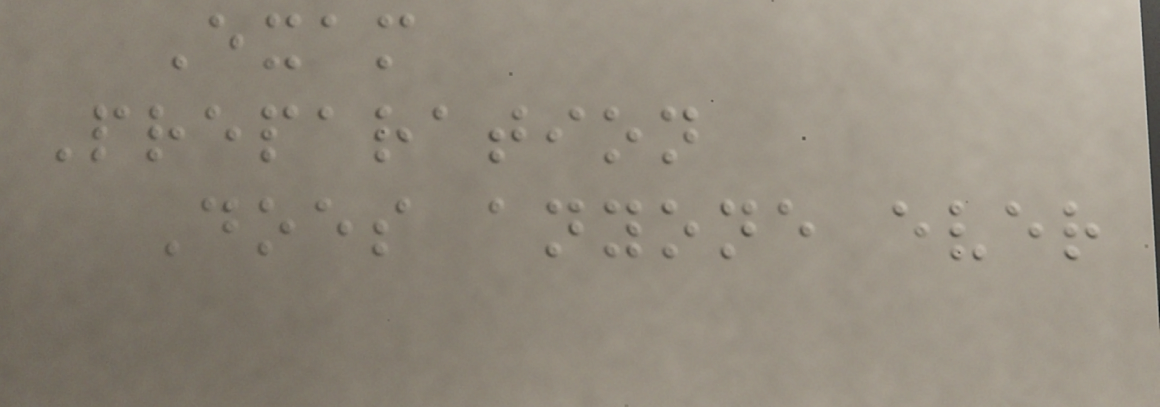Exam
Preparation
Does anyone ever
